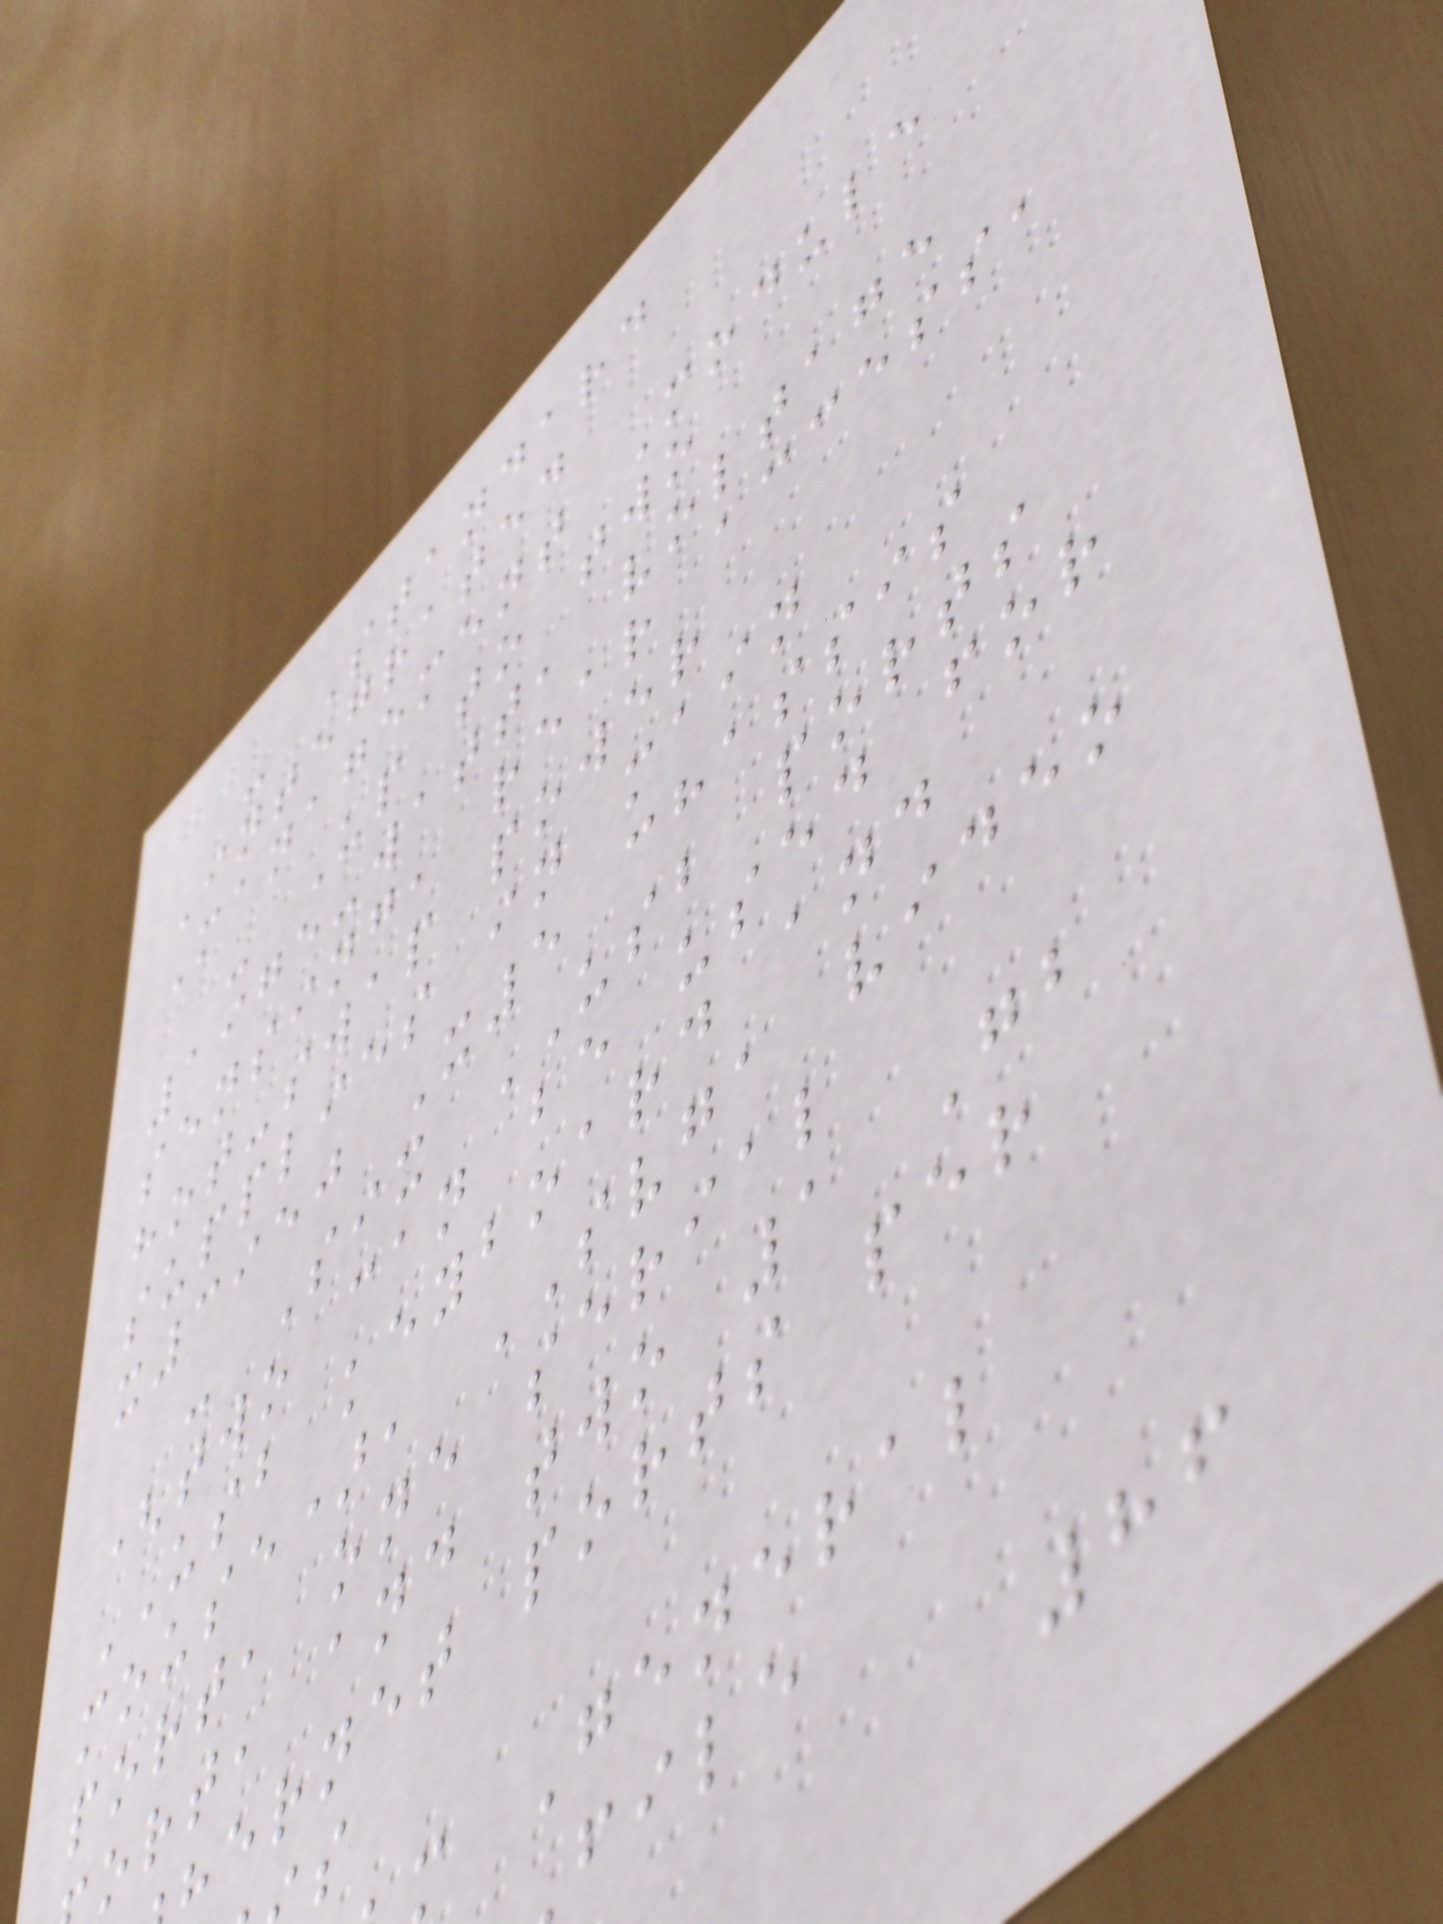- Standard
Integrated
Management Module
- Up to two
1975-watt, voltage
sensing, rear access,
hot-swap power
supplies in main
x3950 X5 chassis
- Six USB ports
(two can be used for
USB keyboard and
mouse), SVGA video
port, one serial
ort, and two 1 Gb
ernet ports per
m General
file
86
